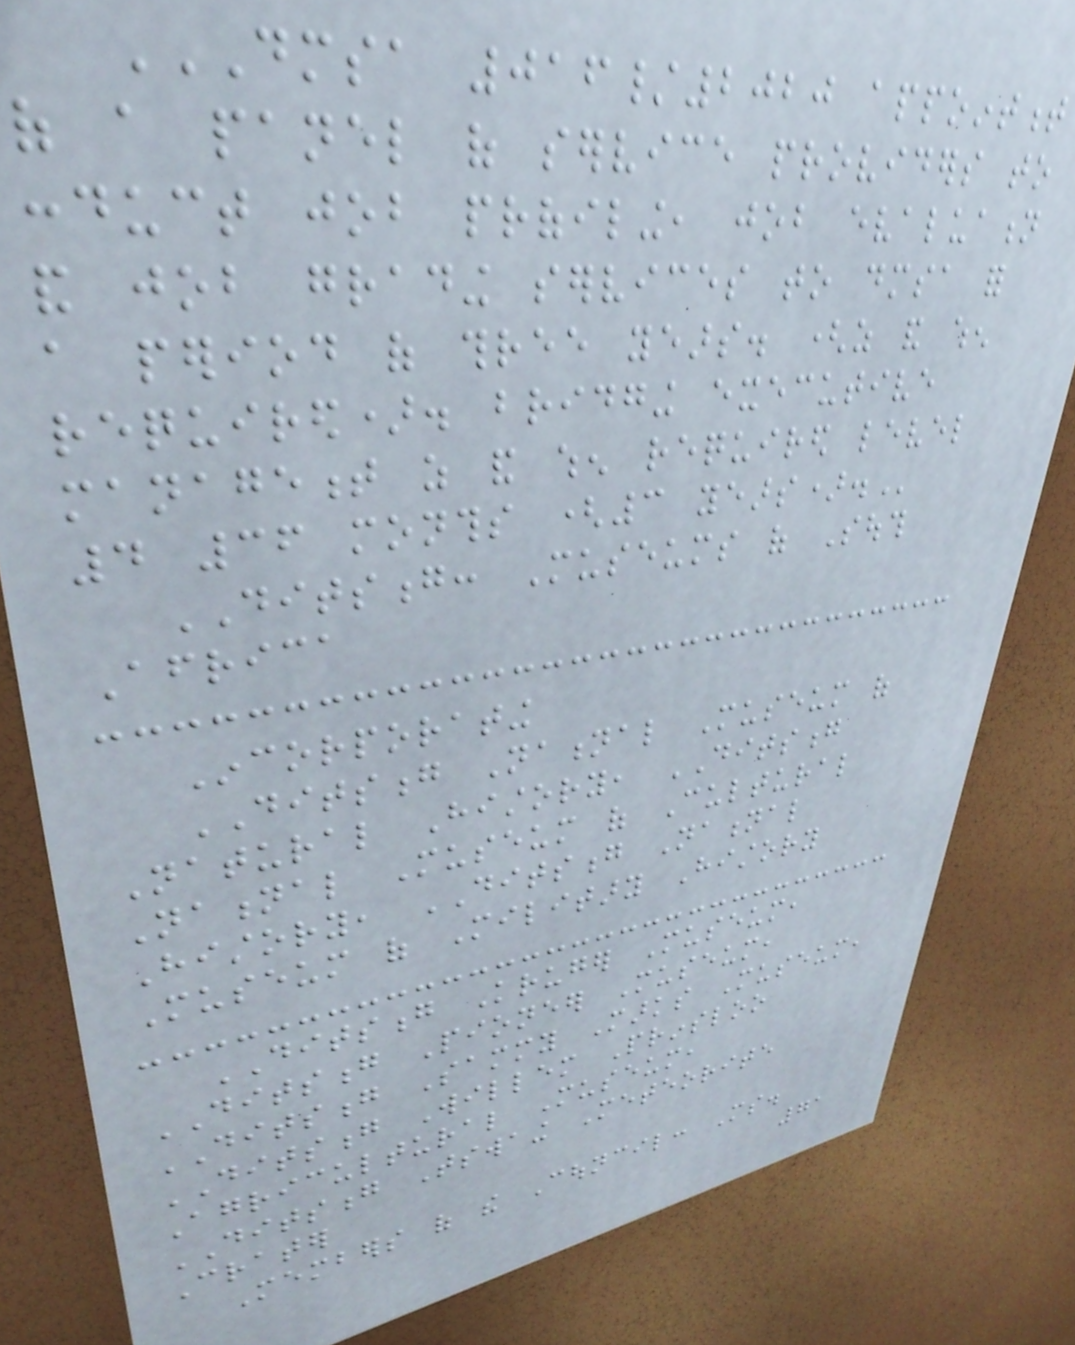DMSA 016/2020 APPOINTMENT
OF A PANEL OF SERVICE PROVIDERS TO
CONDUCT JOB PROFILING, JOB EVALUATION
AND JOB GRADING SERVICES TO DMSA FOR
A PERIOD OF THREE YEARS. (AS AND WHEN
REQUIRED). BRIDGING EXECUTIVE
MANAGEMENT AS AND WHEN REQUIRED LEVEL
4 36 MONTHS (3 YEARS).
DITSONG: Museums of South
Africa
Incorporating
DITSONG National Museum of
Natural History, DITSONG
National Museum of Cultural
History, DITSONG National
Museum of Military History
DITSONG Kruger Museum,
DITSONG Pioneer Museum,
DITSONG Sammy Marks Museum,
DITSONG Willem Prinsloo
Agricultural Museum,
DITSONG Tswaing Meteorite
Crater
Members of the Council: Ms.
71
